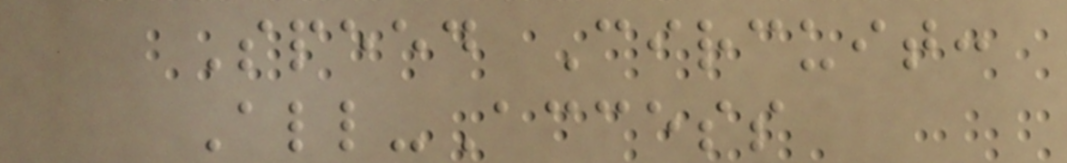Speed Circuit:
All-Access
